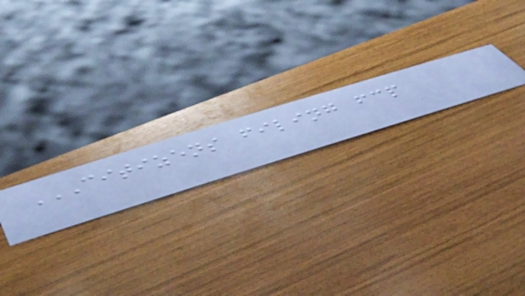CITIZENS FILING FCP
